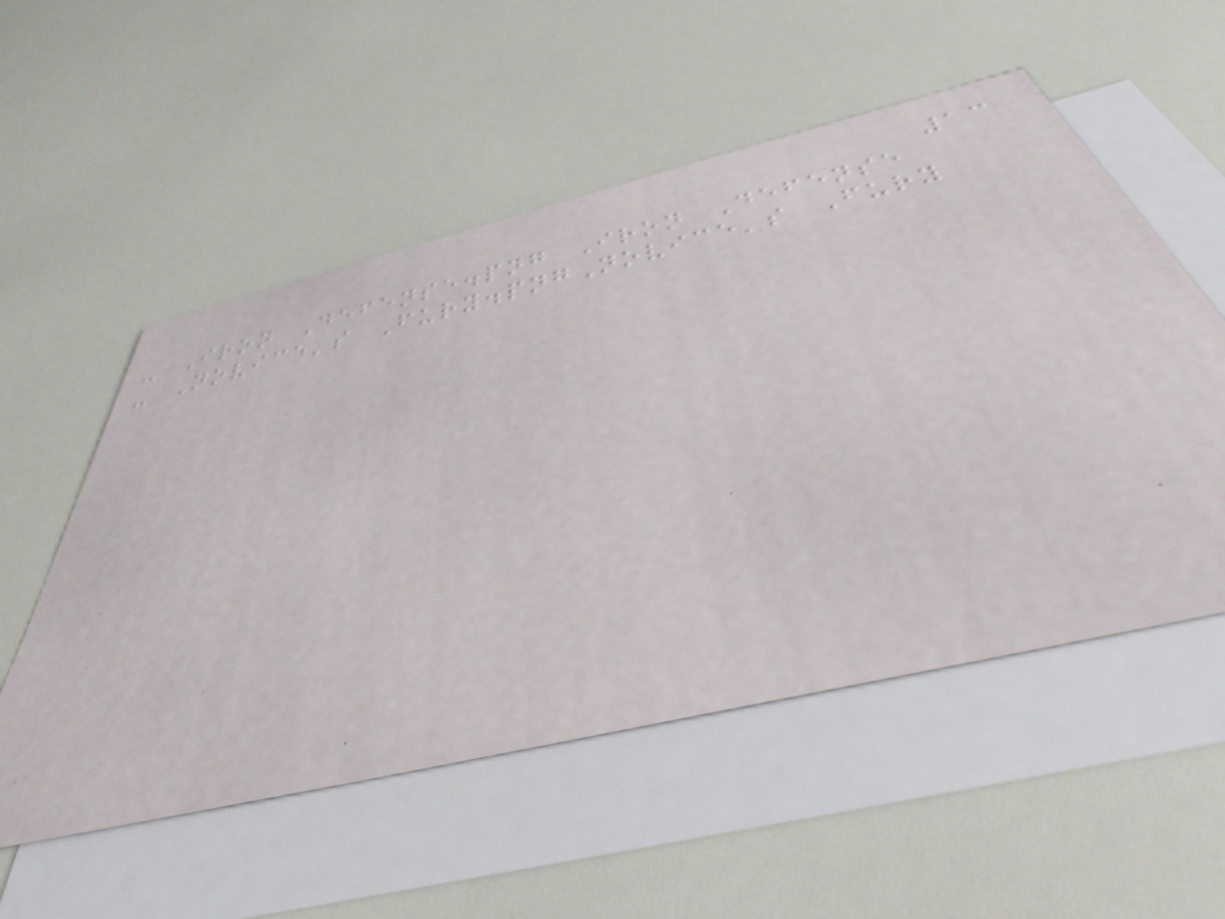13
- Iron Defense.png Iron Defense
- Novice's Fury.pngNovice's Fury
